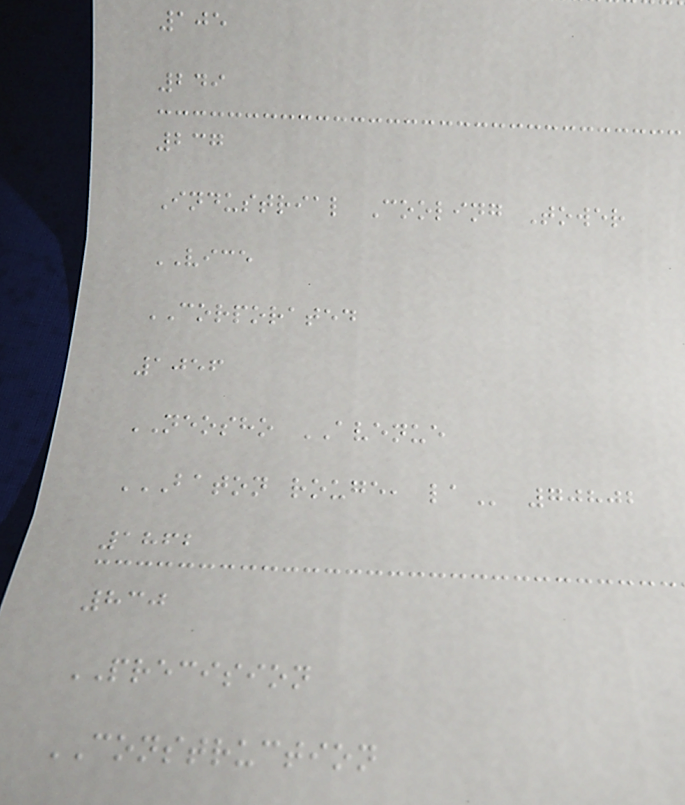105
249
237
Industrial Cooling Tower
VICE
CORPORATED
1056
NEOSHO AVENUE
BATON ROUGE, LA 70802
1862
830
PRECISION
CONSTRUCTION
